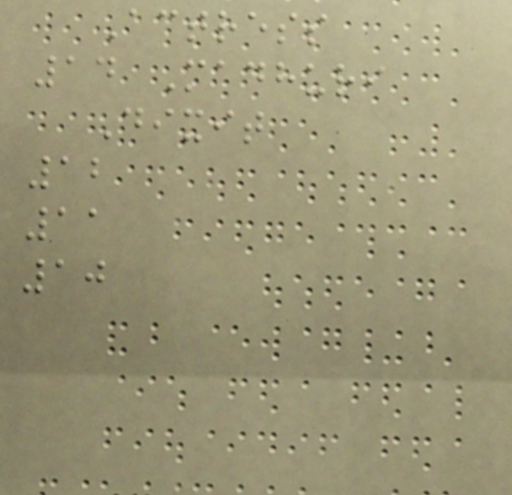Actress
14 Madhuri
Dixit
12
11
10
